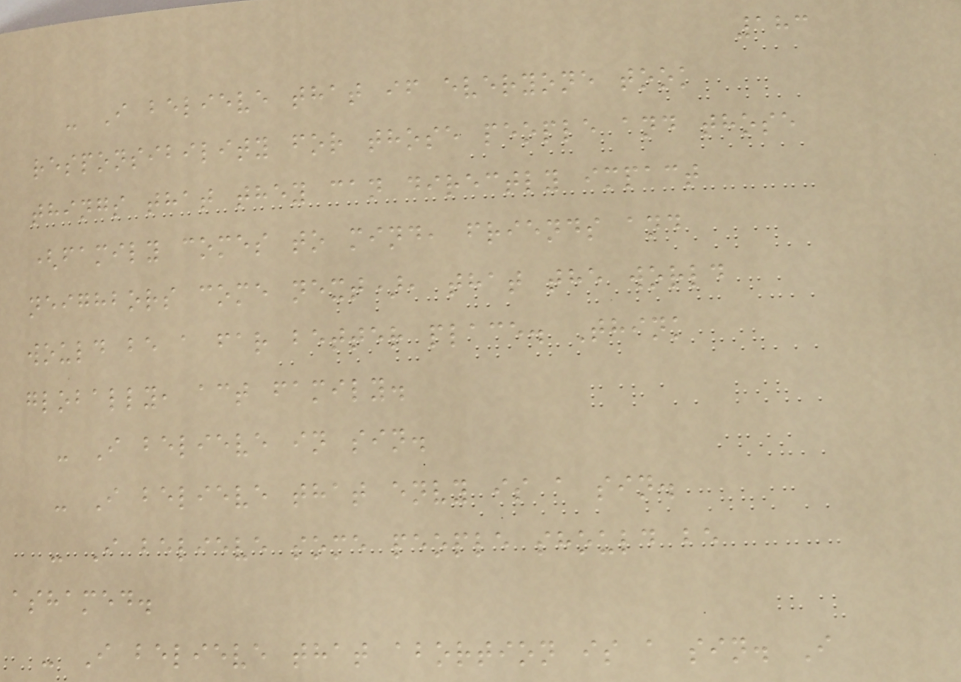183
- I believe that if everyone took
responsibility for those people and those
things that they can directly impact
(family comes to mind, friends and
neighbors come next), that the world
would be a far better place. Think
globally, act family.
- I believe in sin.
- I believe that envy is a sin.
- I believe some people should be
ashamed.
- I believe that abortion is a sin. I
